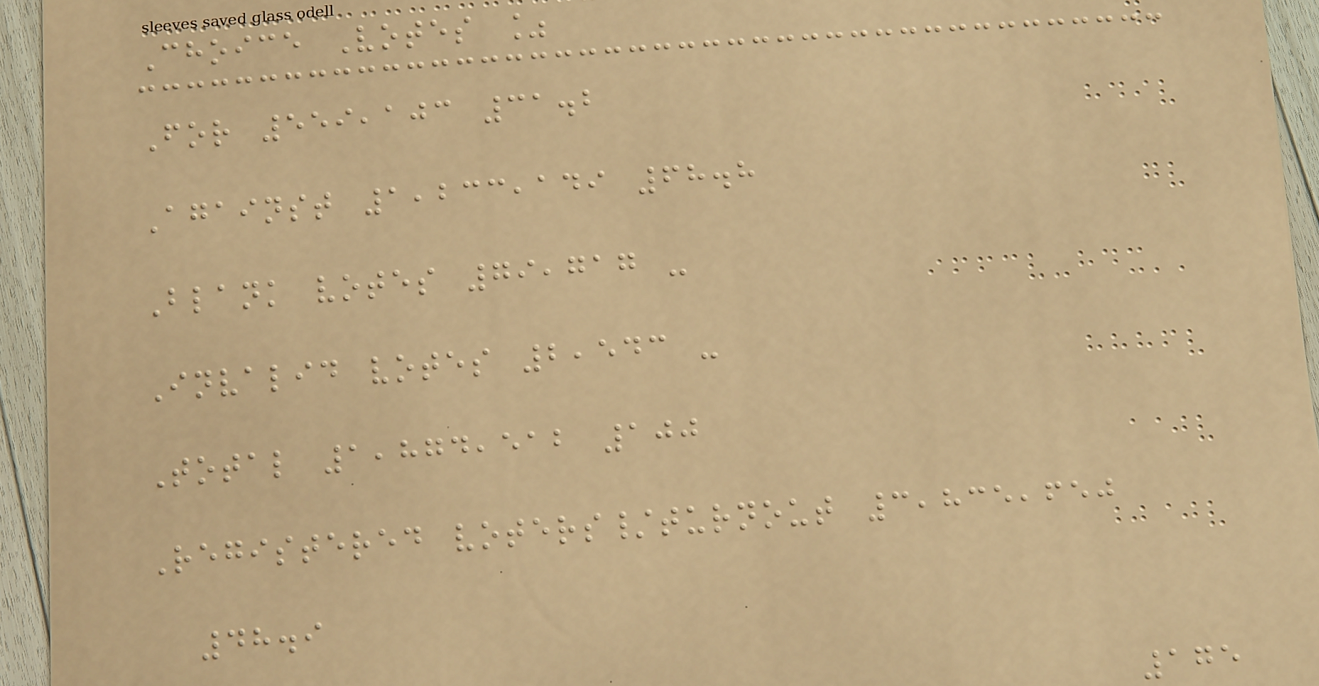Choice Votes %
For 559,103 31.2
Against 1,233,149 68.8
Blank votes 79,717 -
Invalid votes 2,543 -
Total 1,874,512 100
Registered voters/turnout 3,835,650
48.9
175
